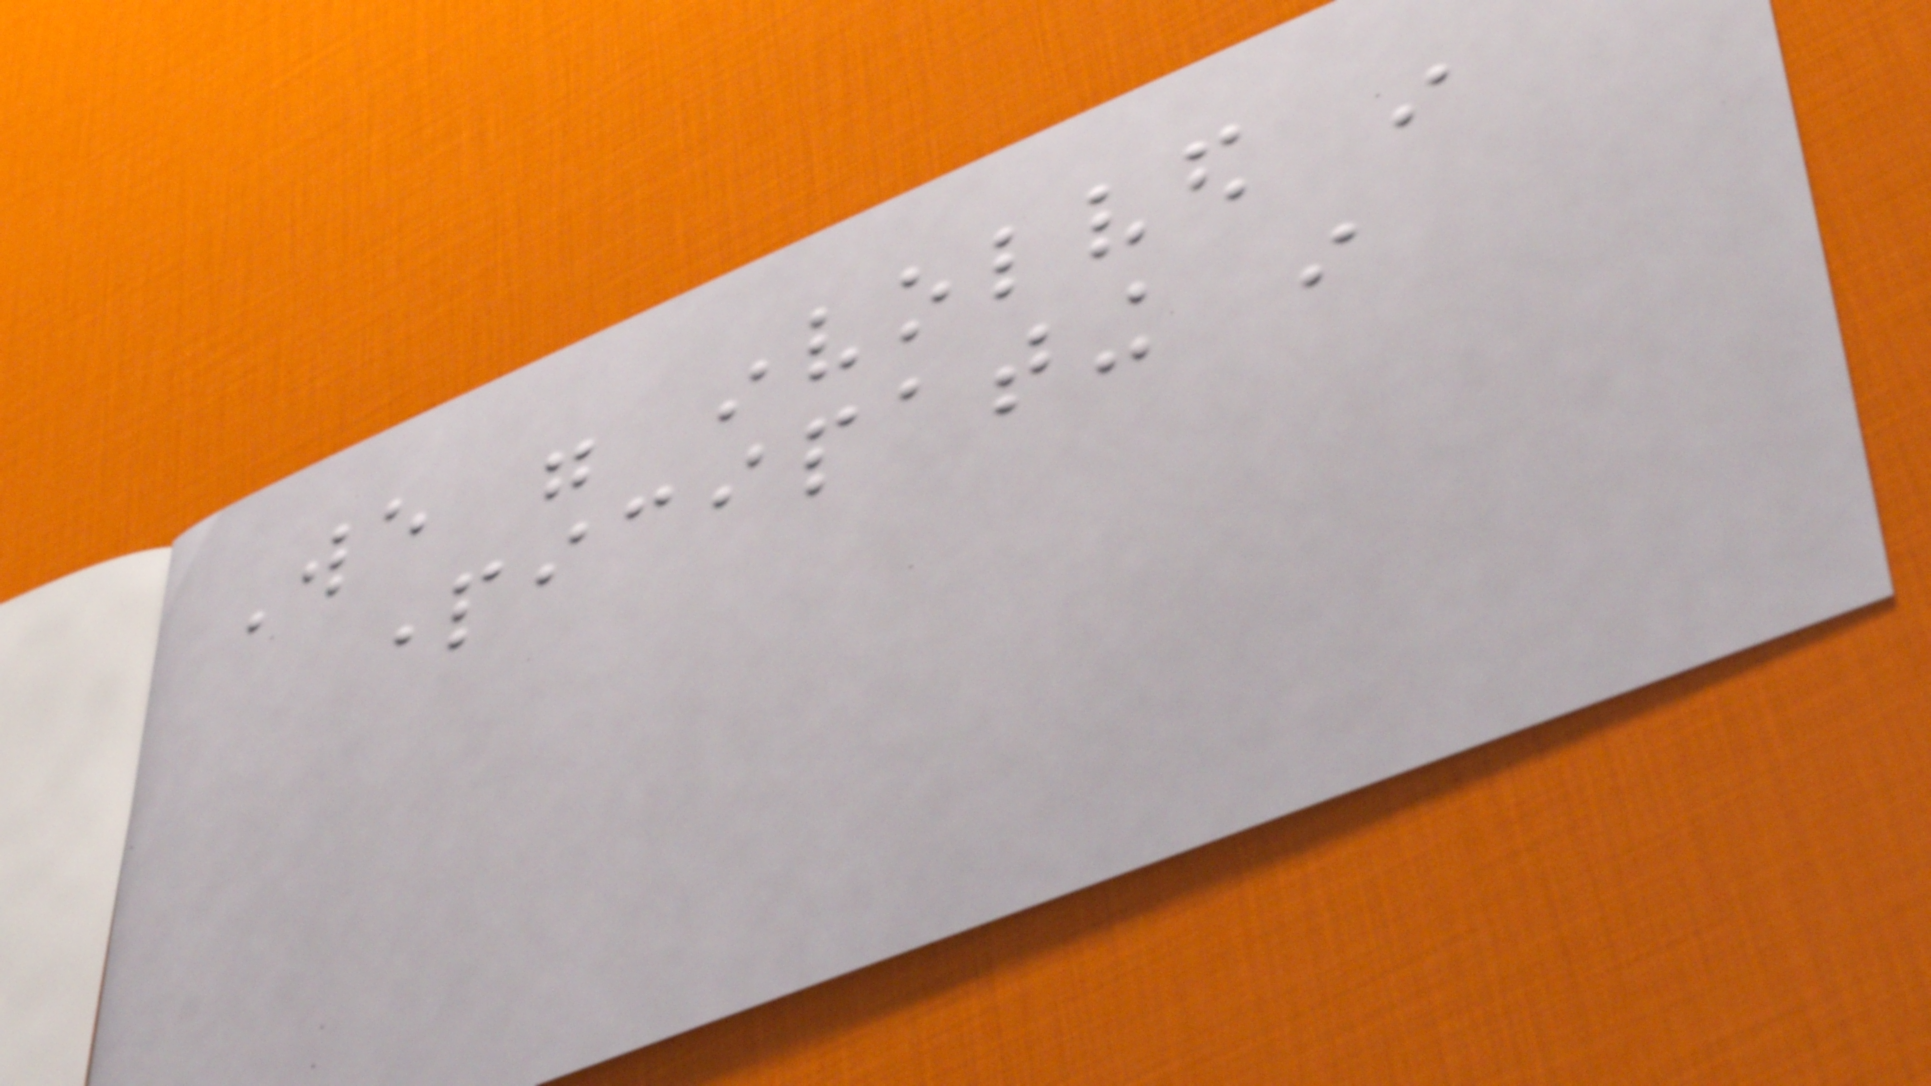We were involved in
participating in
